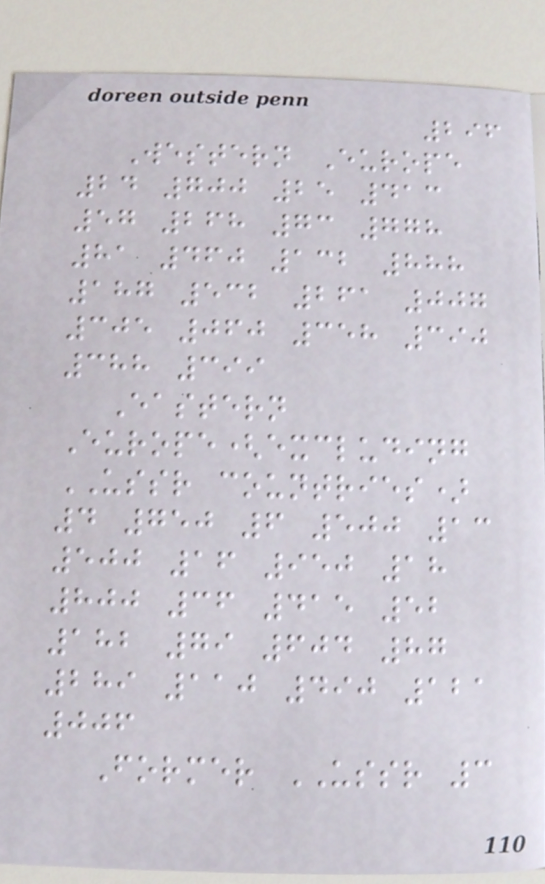296
Western Europe
24 700 25 413
57 268 73 778
81 460 132 888
187 532 261 007
305 060 358 390
388 399
Eastern
Europe(excluding
USSR countries)
4 750 6 500 13
500 16 950 18
800 36 415 52
182 79 604 87
289 110 490 121
006
Former USSR 3
